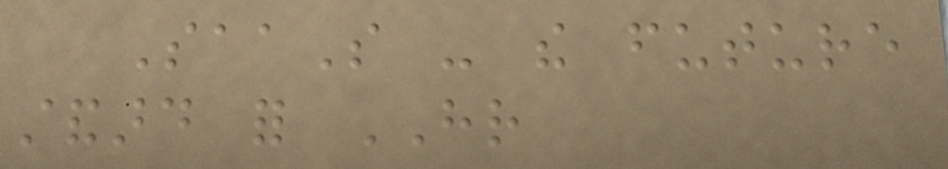SaaS - the future
standard for HR
